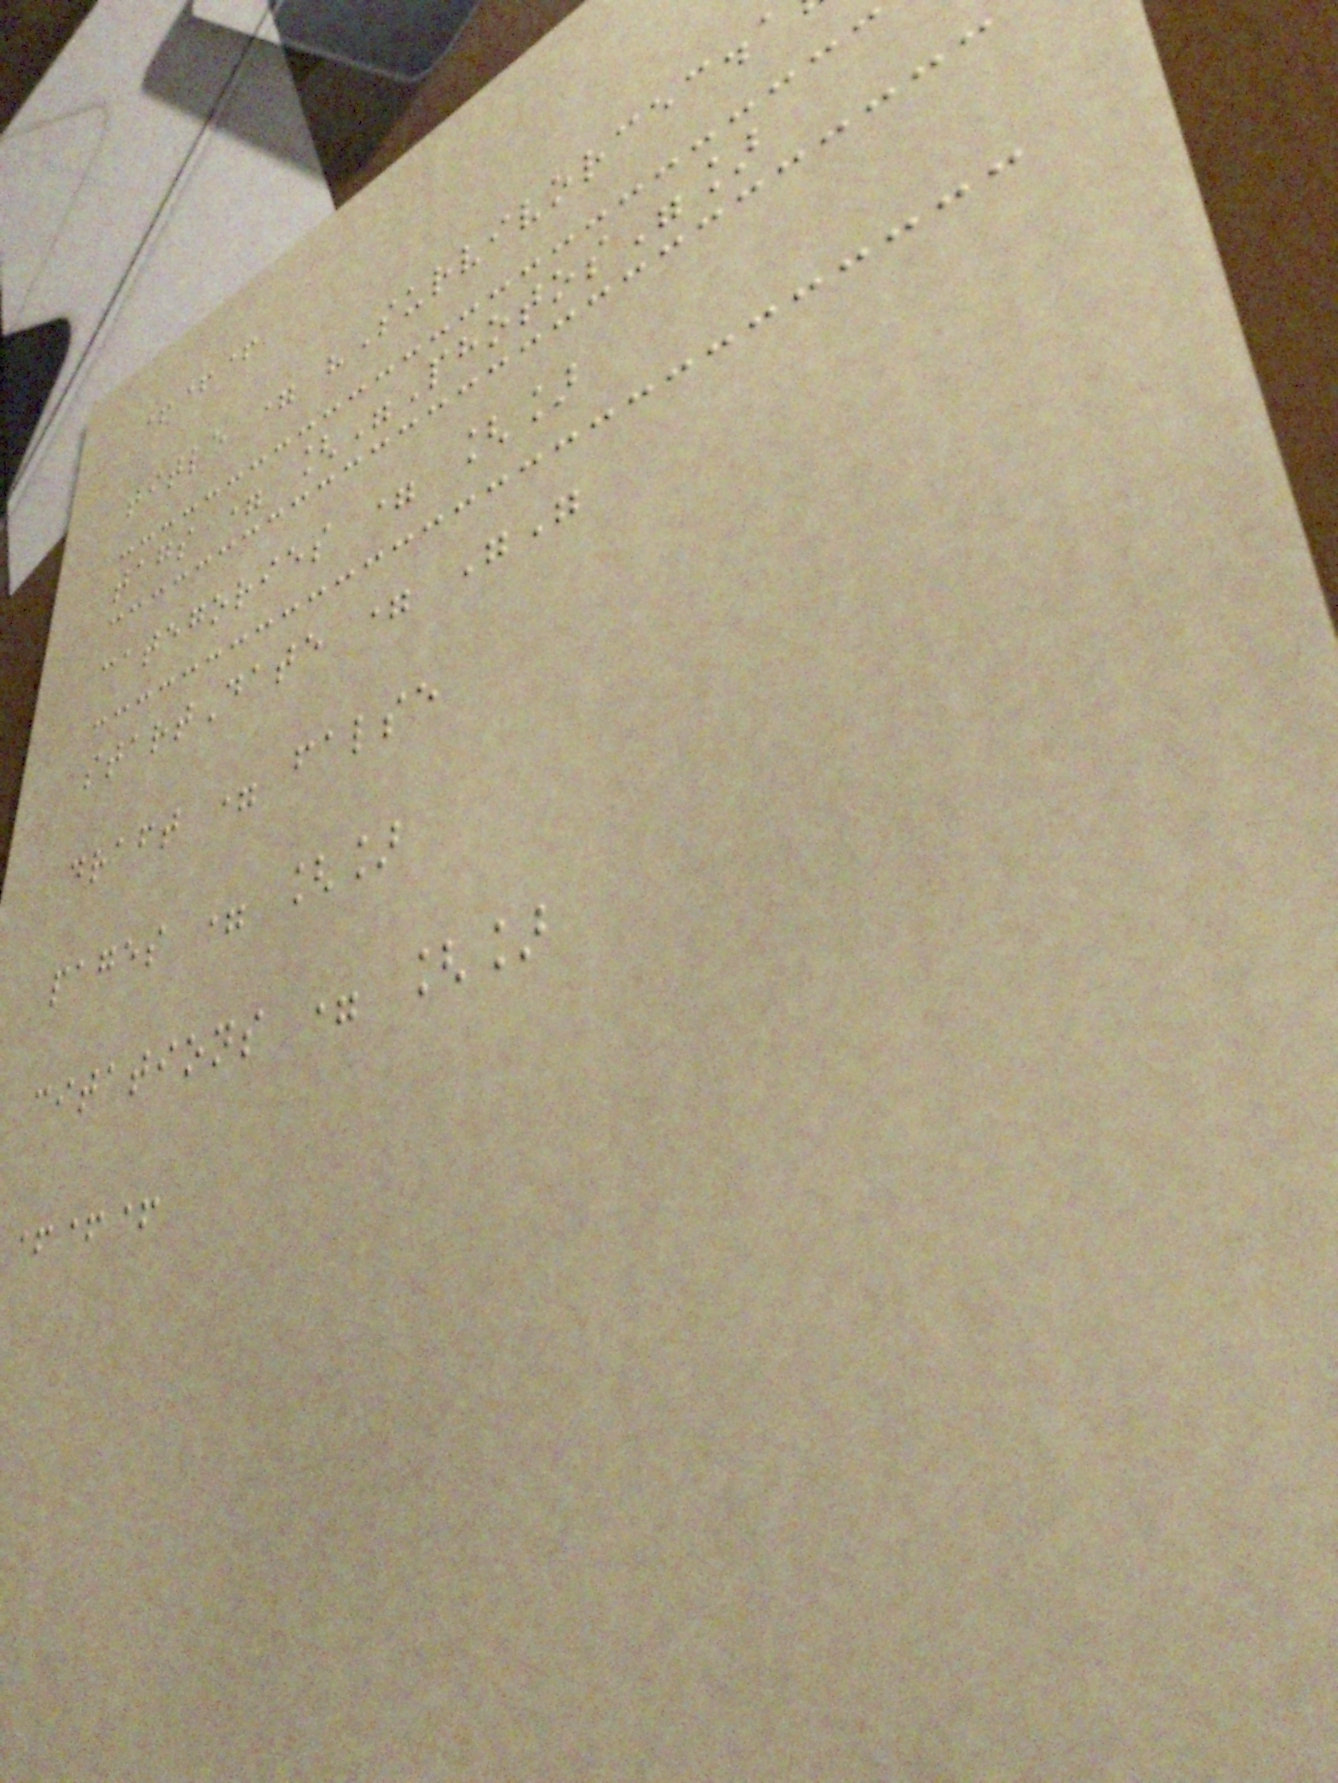+++
title = "Survivorcec.
tags = ["Photos"]
categories = []
startDate = ""
draft = false
pages = []
citations = []
+++
